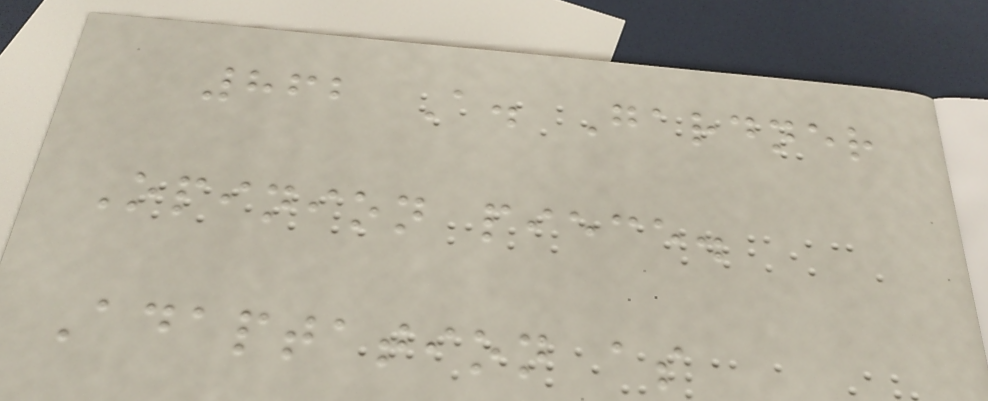862 A. Gardner
Opinion piece.
Adaptation as
